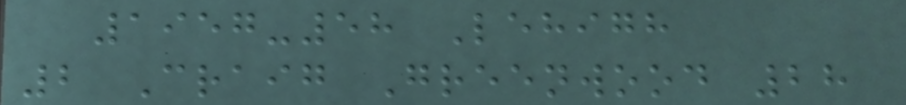1957-58 Lehigh
2 Craig Greenwood 28
